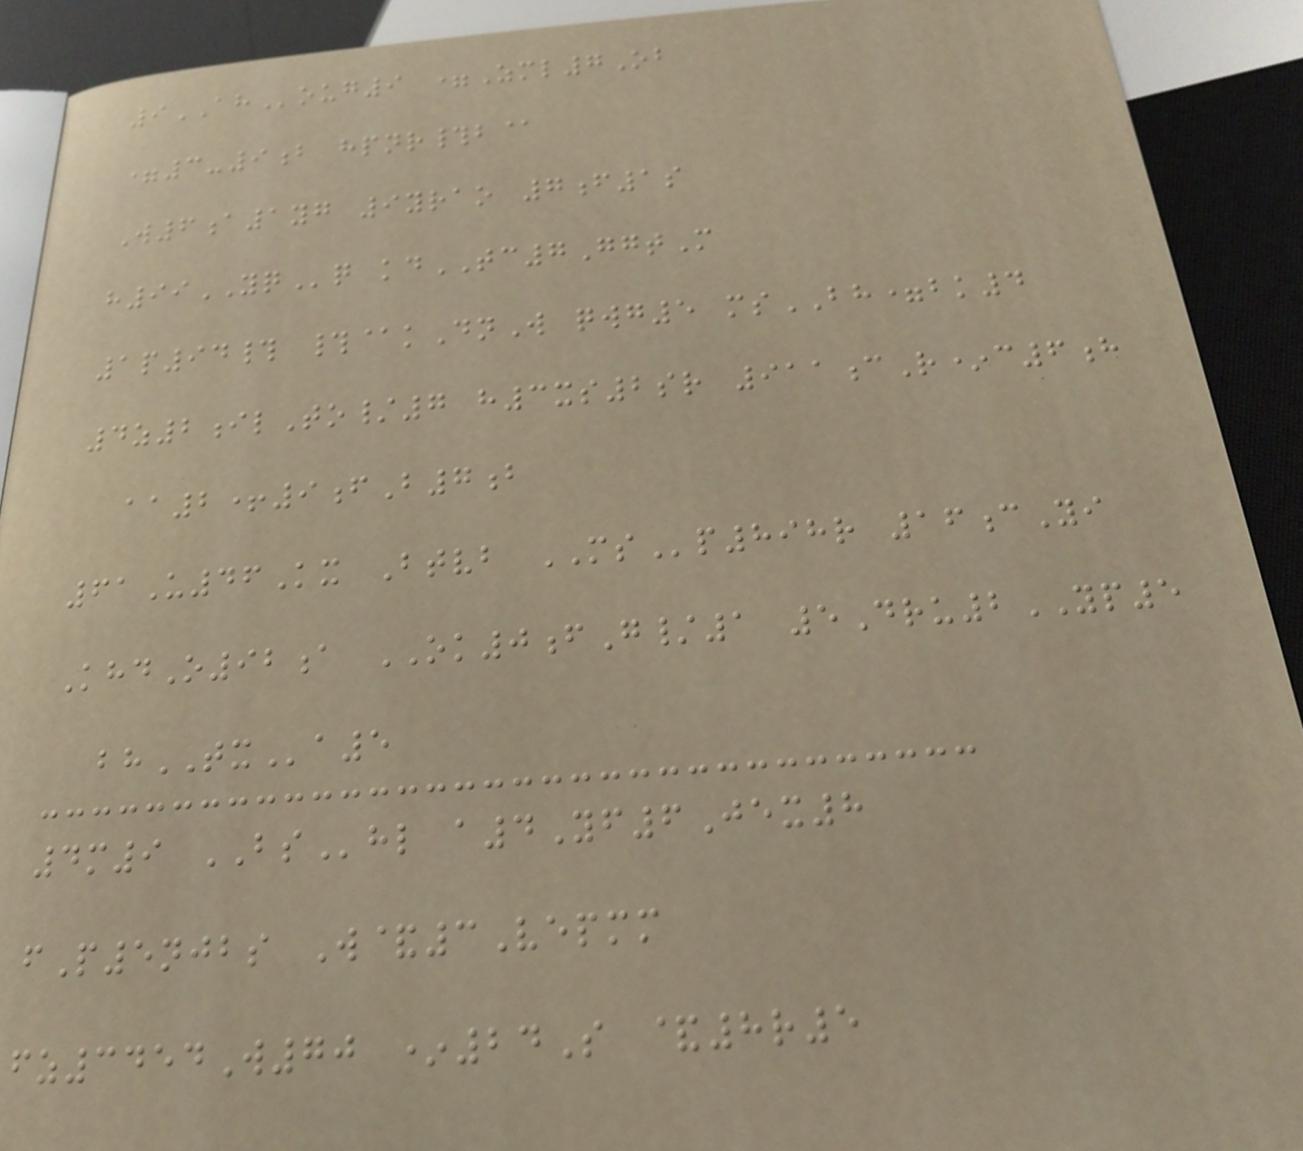9AHoug9 =Zml7Ob
=3-9b hpnr#b@
W6a1yg 9yrao 7f1s
h99YQq kdTC7GgtM
1p94# #@kDnW qwg5 msBH=bk4
4z2ilTo/7 h3xs2sr 911cR*c6h
aa2+9fB7b
61U46Kx Btvb MSp898r 16cYi
KhdO92a OK0fG/1 5Dru2YP5
bhTXa5
4m9 BShl a4Yf6Jex8
fP5njbs W&3Vepmm
fz3454W70 *24S &8r5
